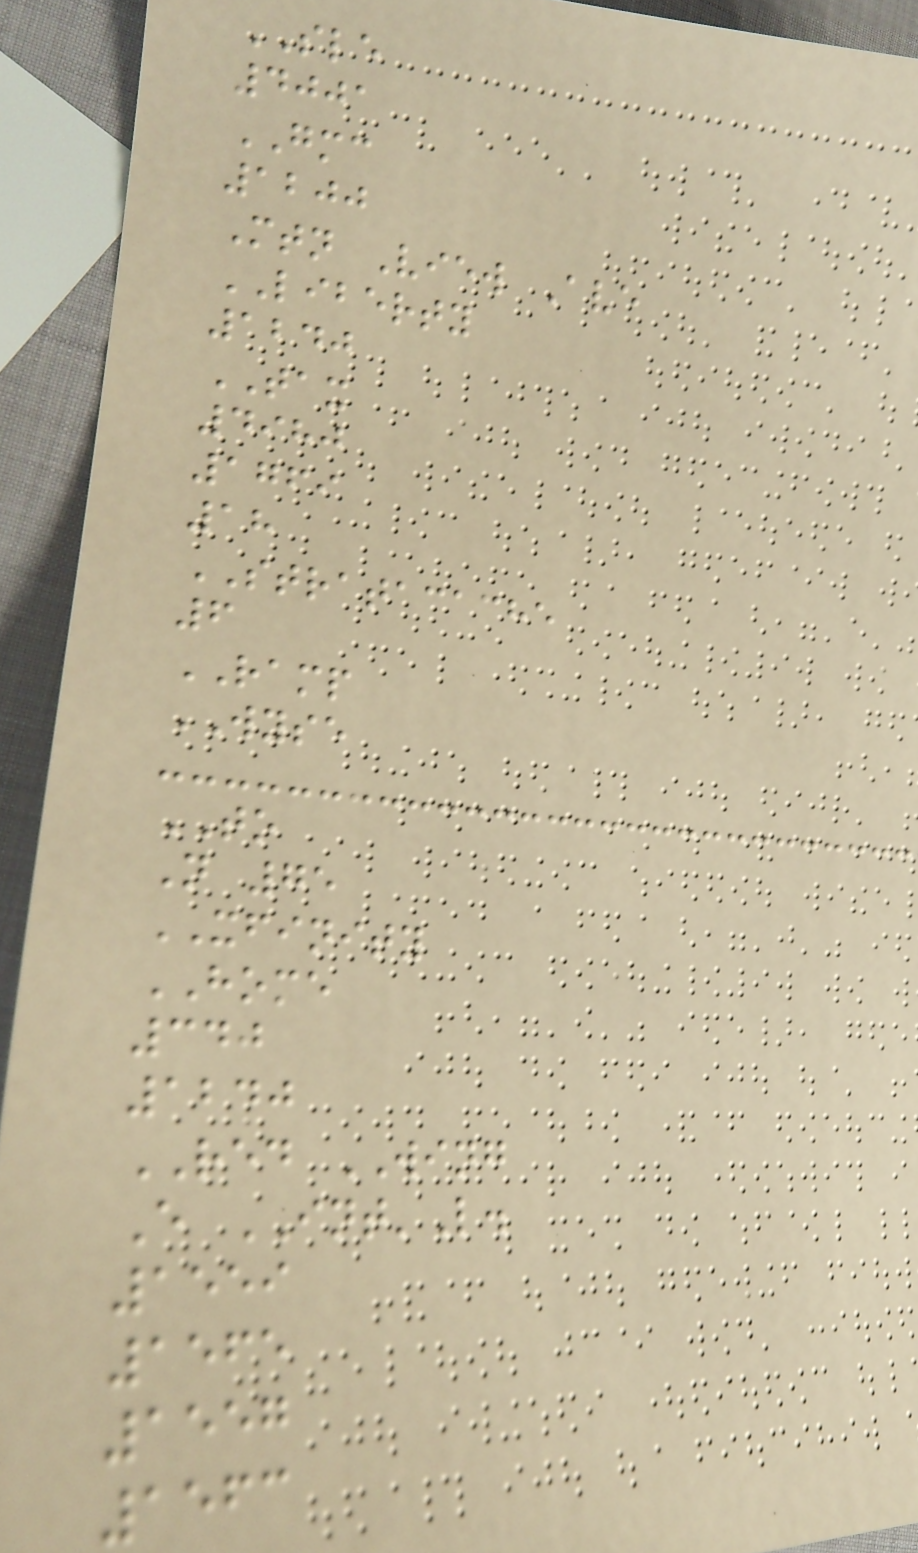SLE
4001
GMC
1200
Mtn View Ave
LIBERTY
1240
TAX
4980
1769
18
STRATACACHE
6
RAMP
WYSE
TO
N 75
XFINITY
HOME
340
1240
RED WING
E INT'L.
1559
1565
1557
1563
